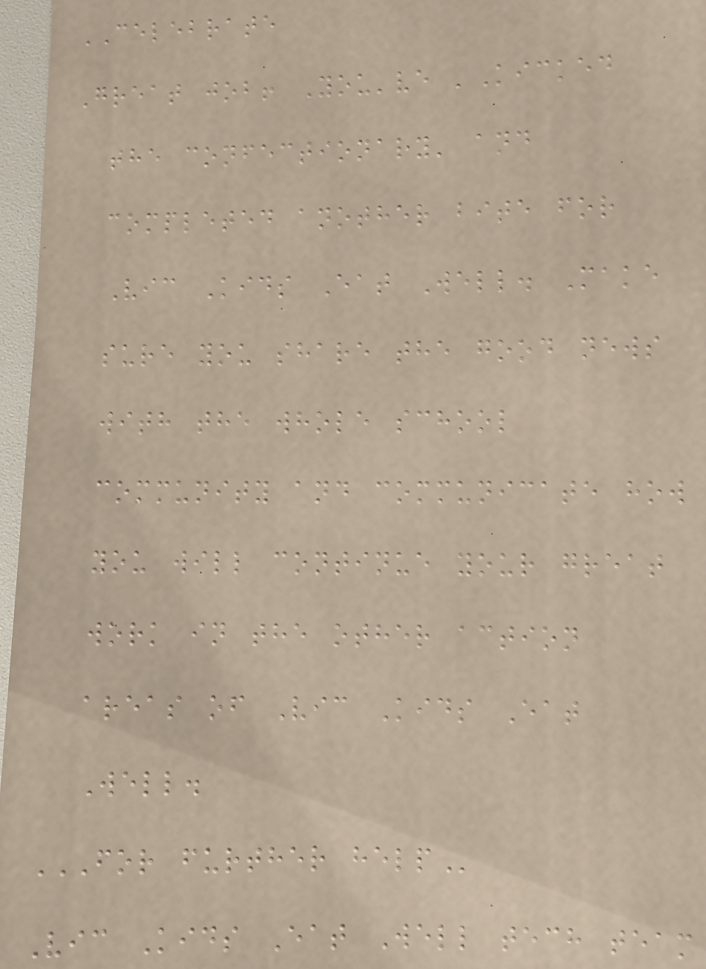CELEBRATE
Great job! You've 'Kicked
the confectionary' and
completed another bite for
Vic Kids Eat Well. Make
sure you share the good news
with the whole school
community and communicate how
you will continue your great
work in the other action
areas of Vic Kids Eat
Well.
FOR FURTHER HELP
Vic Kids Eat Well tech team
